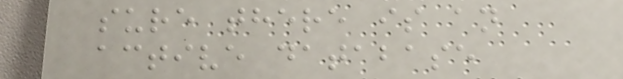sure there is an
active database
